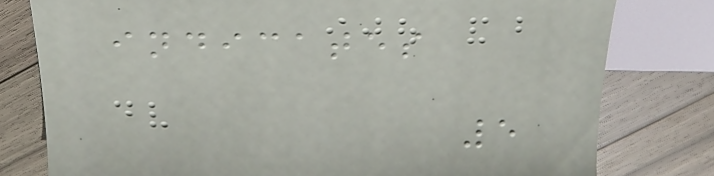indicates
5
